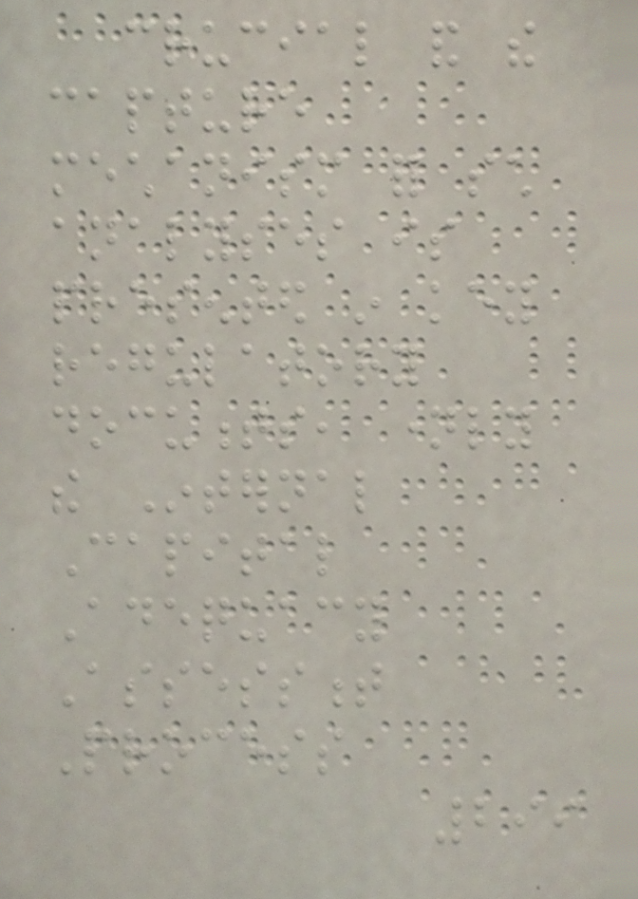crucial and the
capture
mechanism for such
analyses is
presented in key
regulatory
documents, namely
the Internal
Capital
Adequacy
Assessment
Process
299
